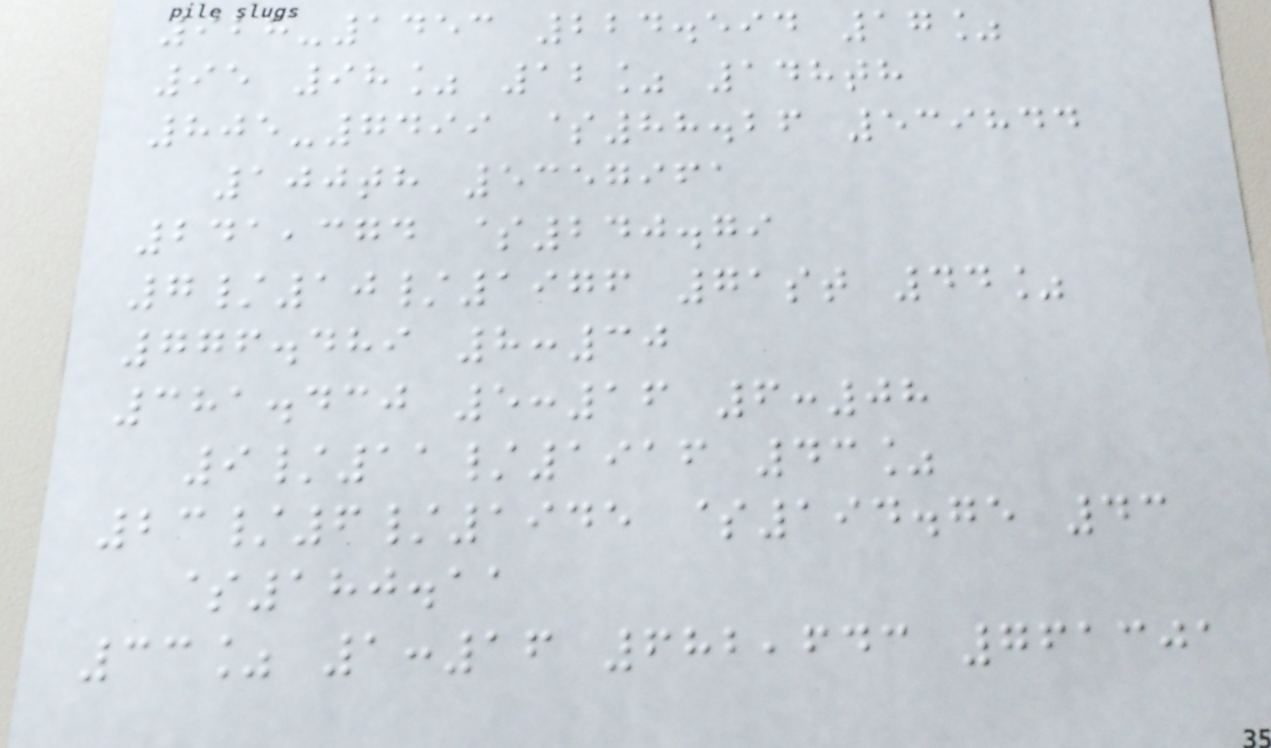928-1453 224.594 17%
95 98% 12% 148th
805-7499 $88.26 539844
100th 5357961
241,374 $240.79
7/10/1976 71st 44%
776.489 8:30
381.430 5:16 6:08
9/11/1916 43%
23/6/1945 $194.75 43
$180.11
33% 1:16 682,643 761301
